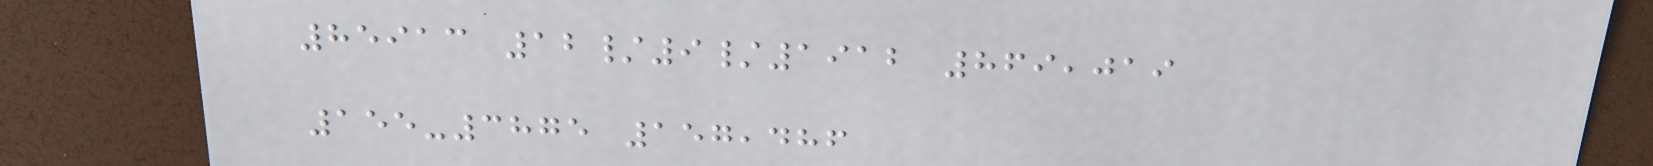85913 12/9/1912 869,019
155-3875 157,486
